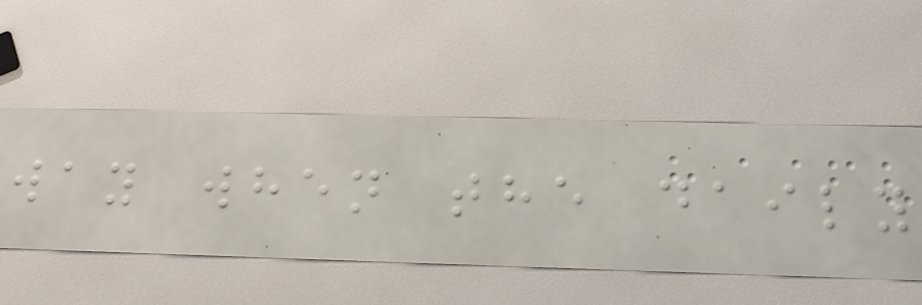way when the daily
